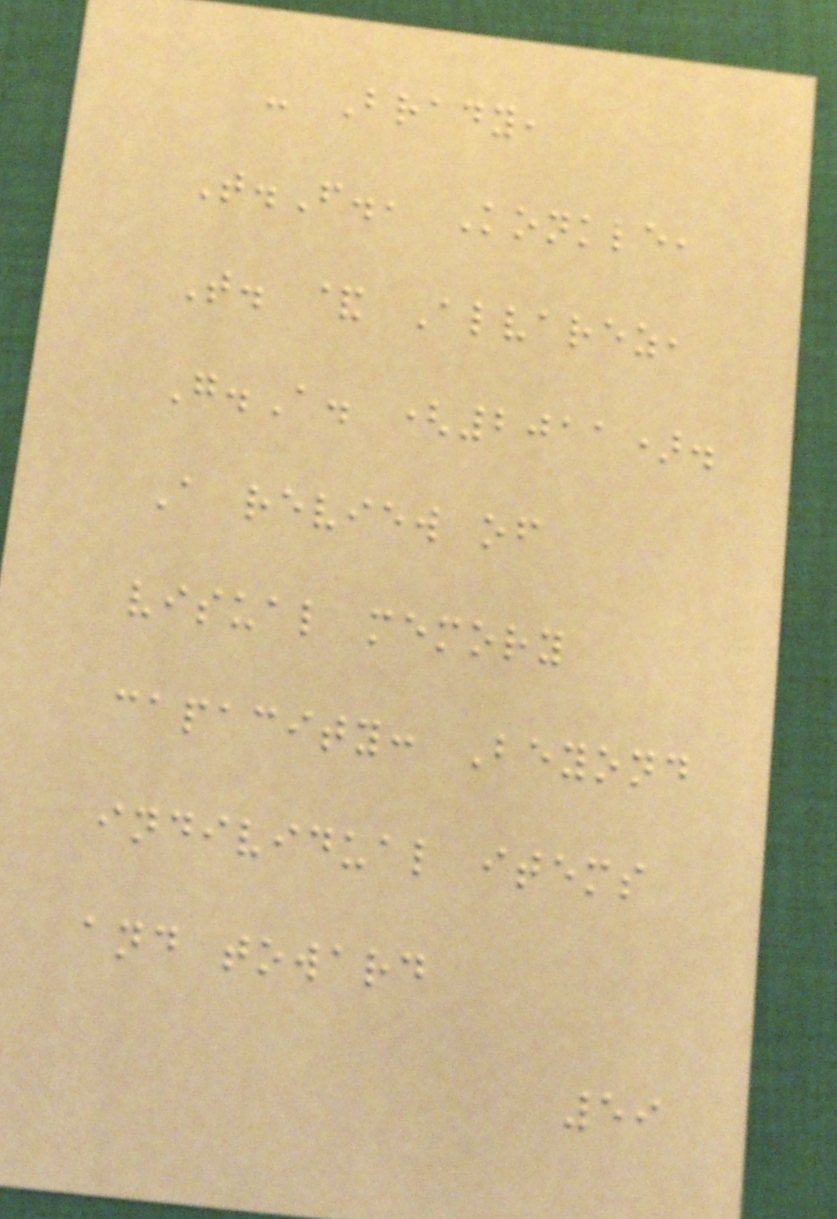- Brady,
T.F., Konkle,
T. & Alvarez,
G.A. (2011).
A review of
visual memory
capacity: Beyond
individual items
and toward
59
